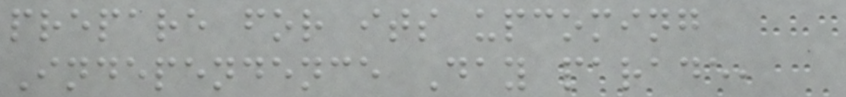prepare for its upcoming
Independence Day parade,
